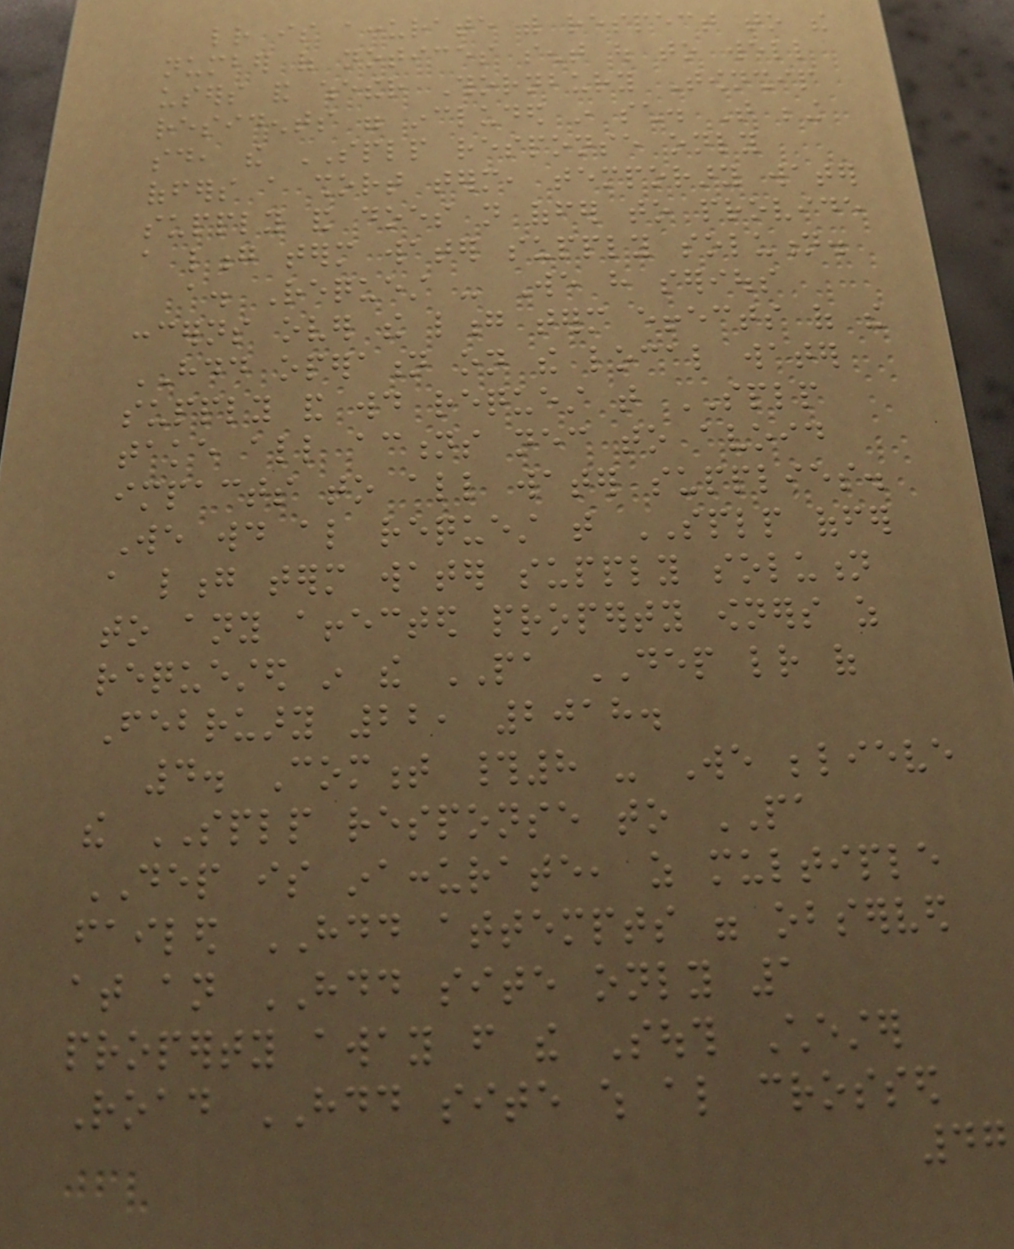letter is accurate with respect to the
number of notices sent out to well
users and whether Thornbury Township
residents were included in such. That being
said, the SPLP response only
offers a short term, temporary water
supply and does not offer to provide
a long term water supply solution.
a. Request - We have serious
concerns over the long term effects of the
HDD operation on the local water
supply and would request that SPLP
take all actions necessary to avoid
impacts to all water supplies.
We would also request that SPLP offer
a long term water supply solution
to any affected property owners as
requested in the PA DEP letter of
February 22, 2018.
4. Comment #8 - We believe
the SPLP response to PA
DEP is inaccurate, as multiple
failed HDD attempts were observed
at an HDD site only 1
property away from the South Chester
Road HDD site which also crossed
47
